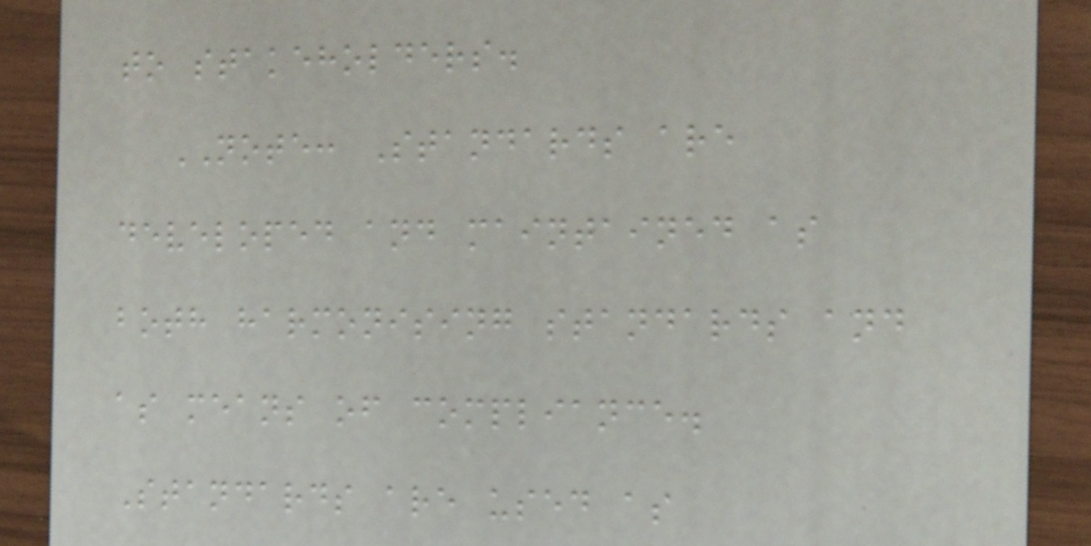to stakeholders.
NOTE: Standards are
developed and maintained as
both harmonising standards and
as means of compliance.
Standards are used as
